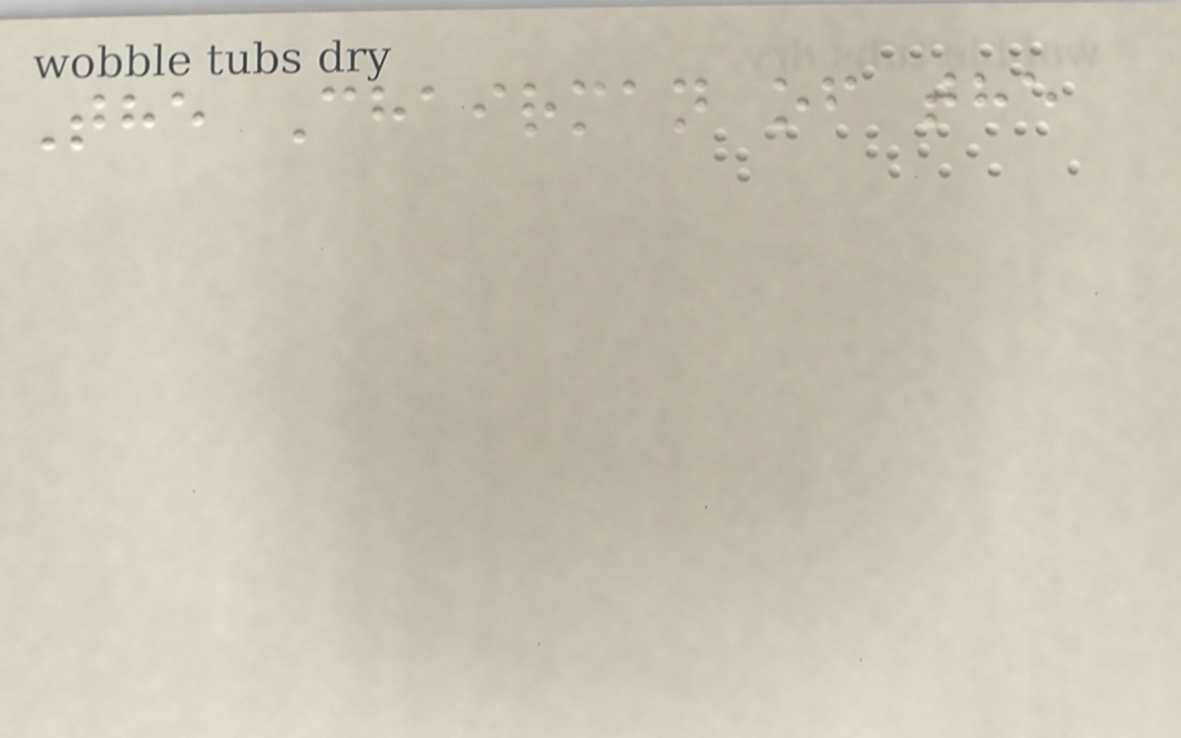The Chairman of the
